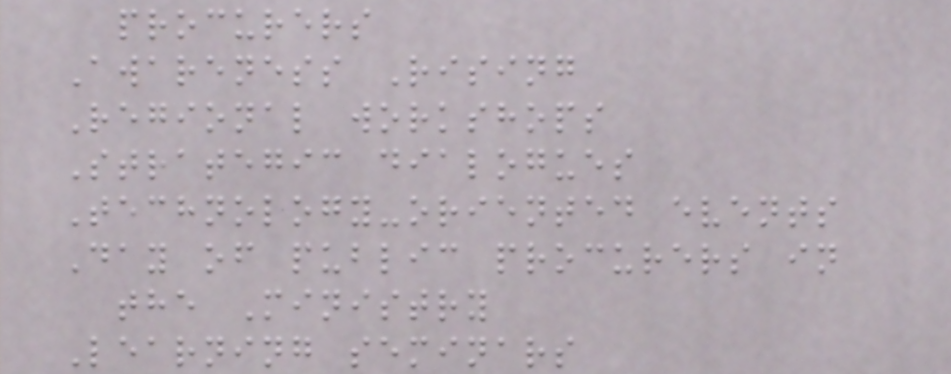procurers
Awareness Rising
Regional workshops
Strategic dialogues
Technology-oriented events
Day of public procurers in
the Ministry
Learning seminars
